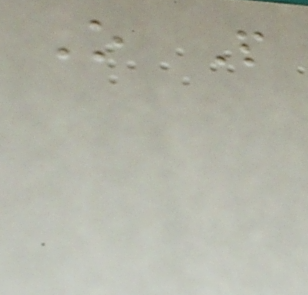O P
